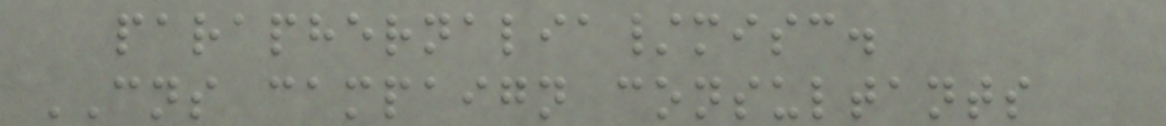paraphernalia/misc.
CNS campaign consultants
